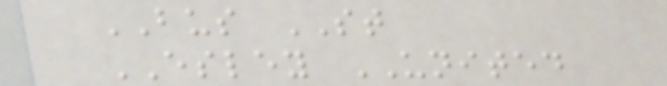BUS ST
ESLEY UNITED
